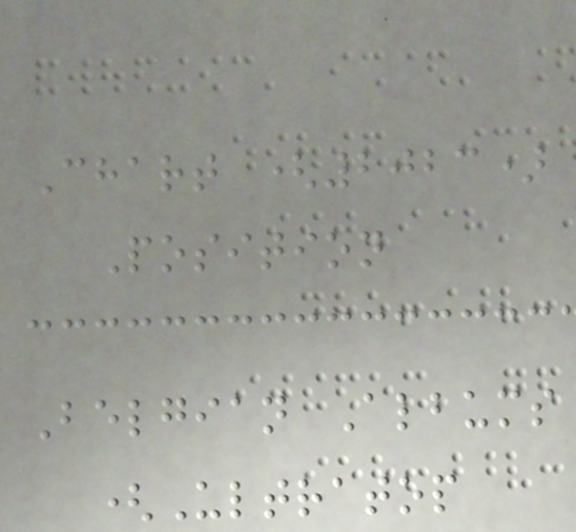Chart (2023)
Position
Belgian Albums
(Ultratop
